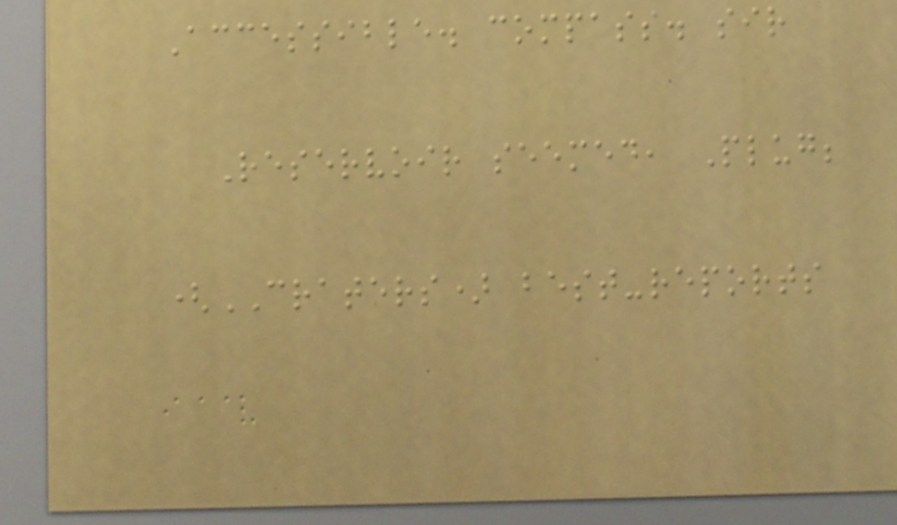Accessible. compass. sir
Reservoir seemed, Plug;
(CRATERS) best-reports
